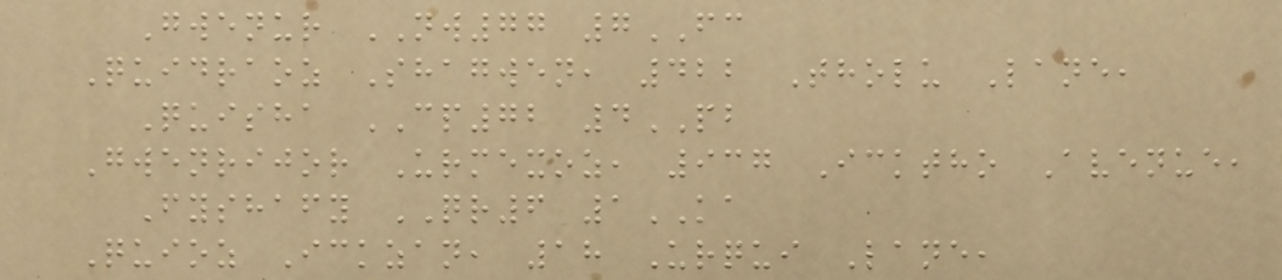Gwenur NW77 7FC
Quidraoz Shagwen, 422 Tholu Lane,
Quisha CP72 4PB
Gwenrijor Urmexoz, 937 Icktho Avenue,
Fyshafy QR6 1KA
Quioz Ickzan, 18 Urqui Lane,
